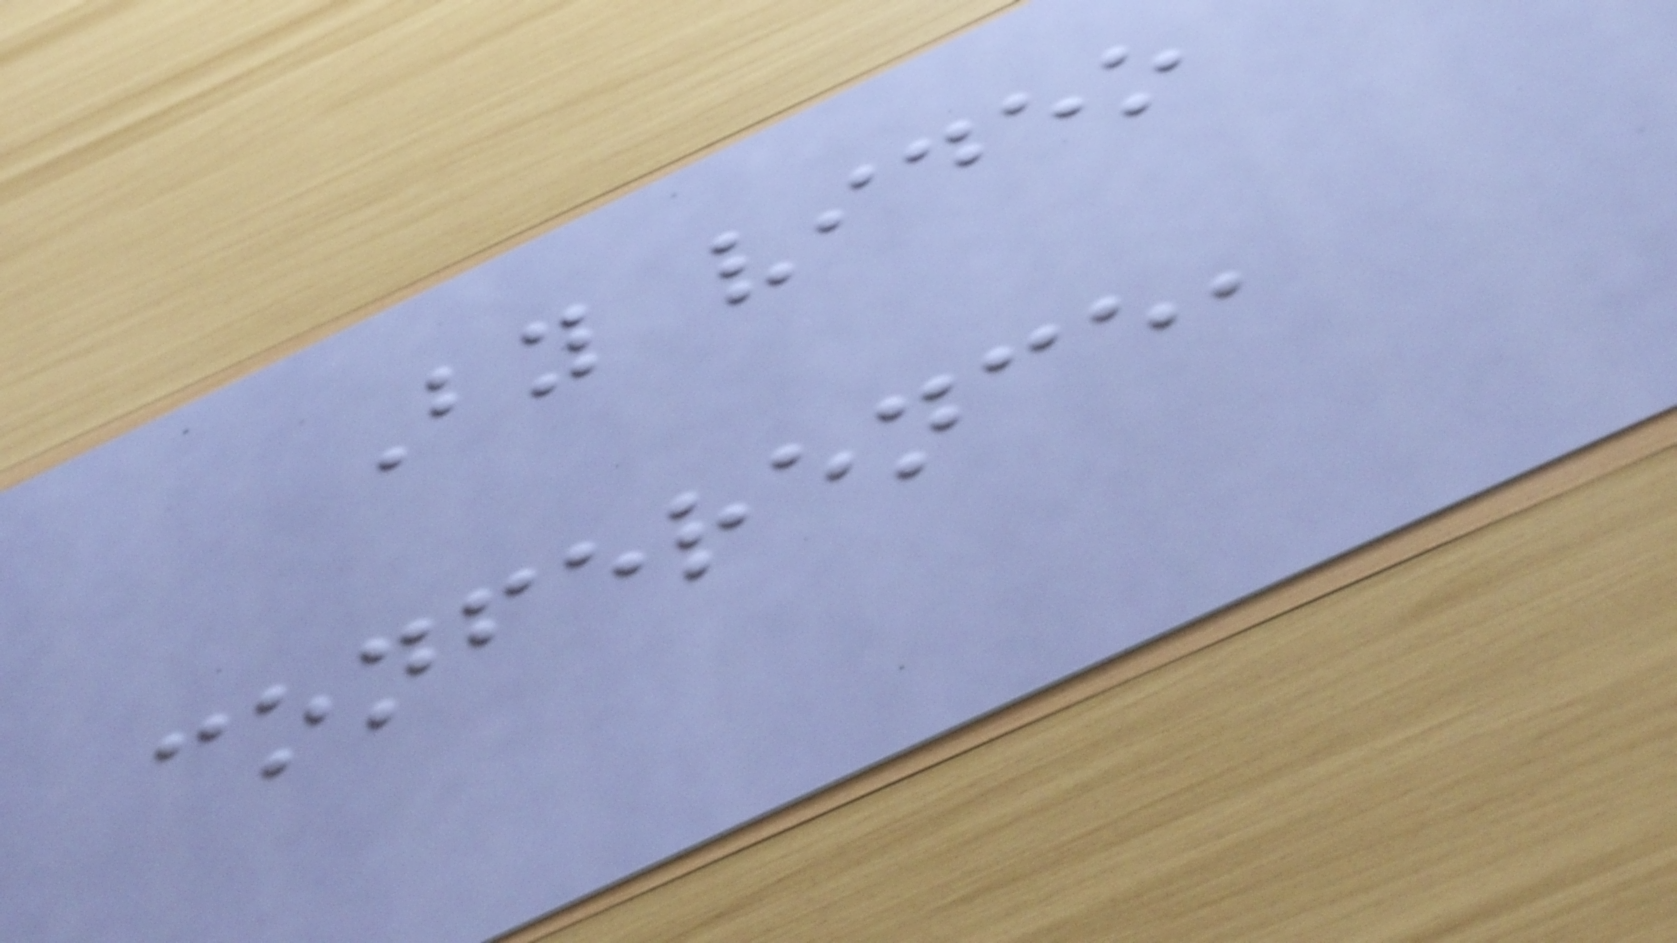By video
conference,
